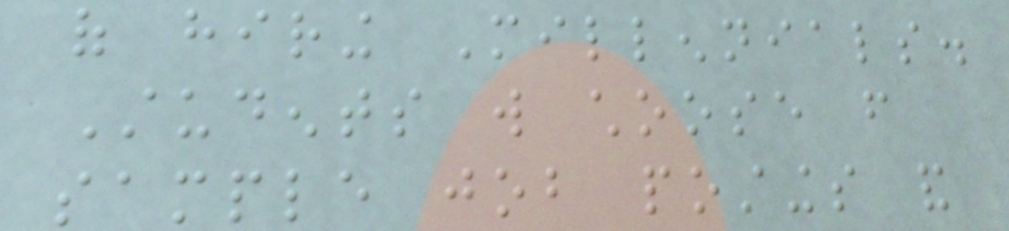of hiring Millennials.
Students will choose from
sample job postings and
